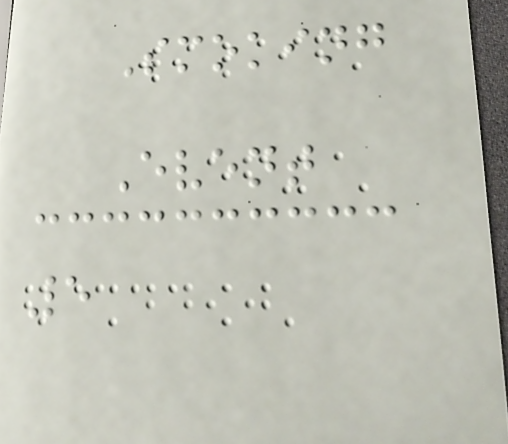Smoking
Event
5
